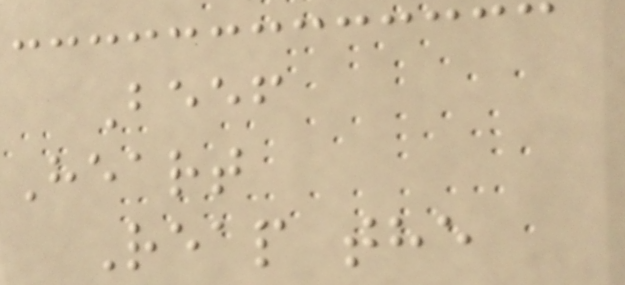Beef
Heart
Reap the
